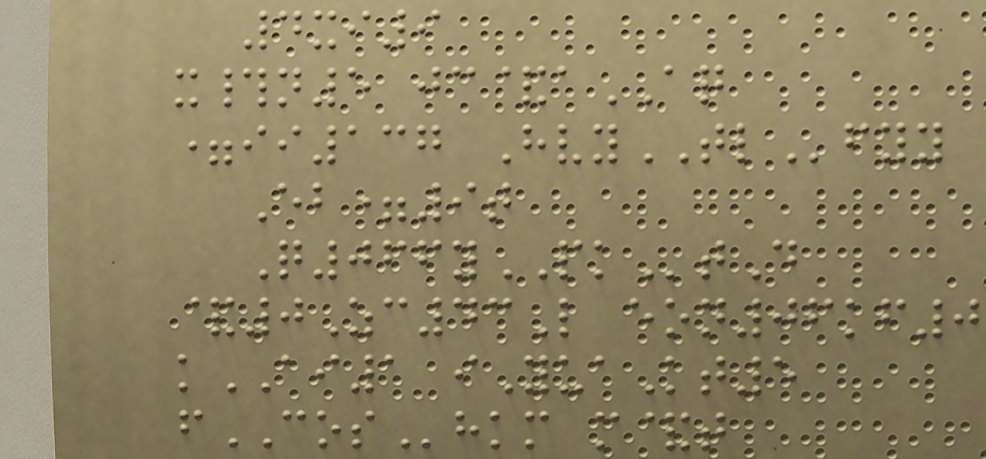4xi9
x#n5 jc&aAQ
=ii137 HvyTLfyy
Eb=9t
Q066yPKtD
&0Zc43L eon06kf0
kAI1 iYuaKt5
fCOShkm m&t
